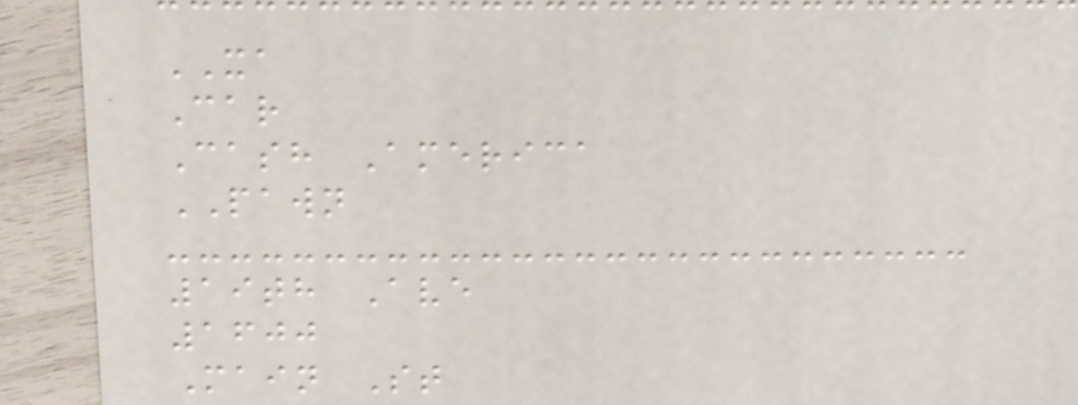XA
Car
Cash America
PAWN
19th Ave
1600
Main St
